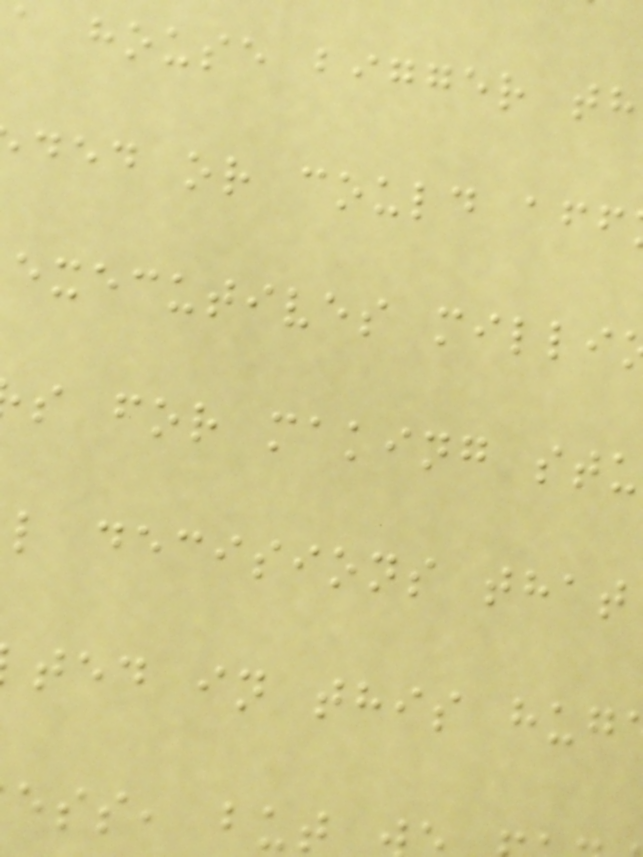a house bigger th
ded or could aff
executives milli
s for making stu
l decisions that
ted in this hug
ess, but
